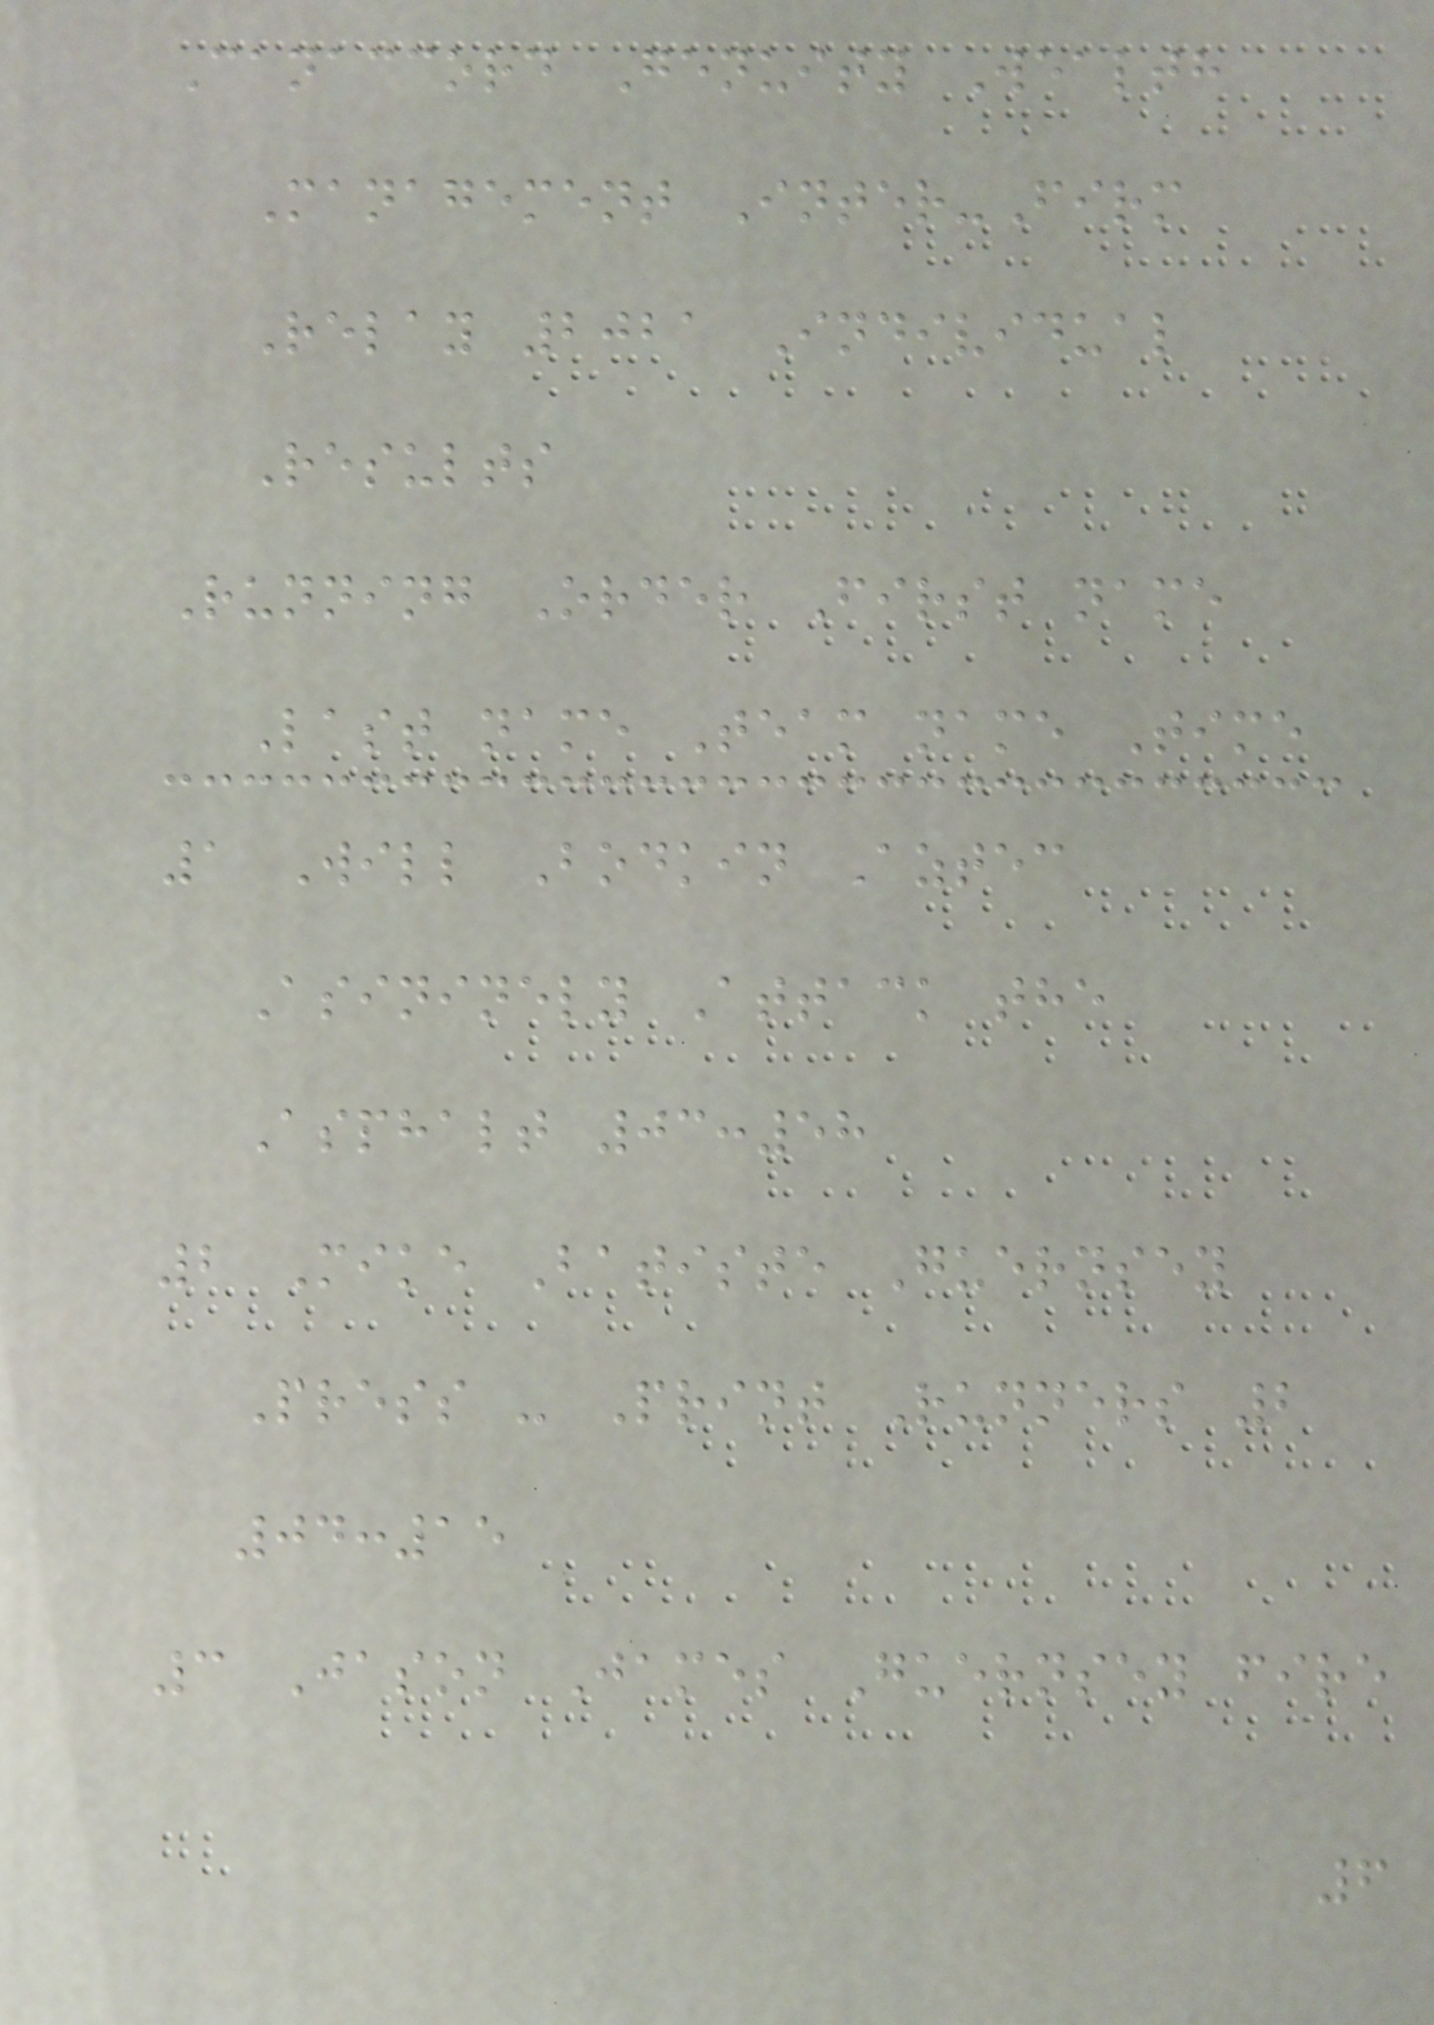Canaccord Genuity Wealth
Management Inter-Firm
Relay 2021 Individual
Results
Running Order First name
Last name Team name Time
1 Will Bodkin Aztec
Asininely Attack the
Asphalt 03:58
2 Mike Batiste Guernsey
Press - Print Runners 2
04:15
3 Jason James Guernsey fire
6
